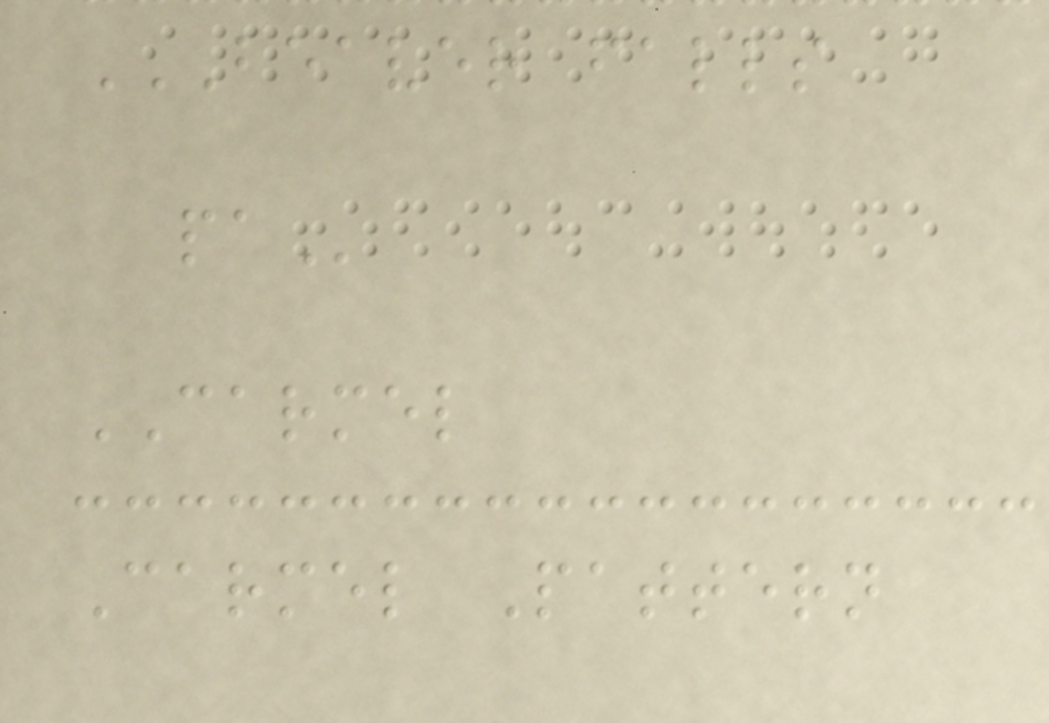BEAVER FALLS
PA
CARMEL
Carmel Pattern
